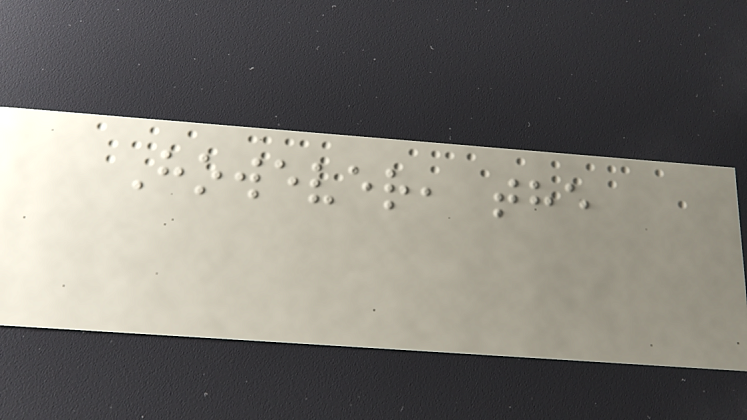However, the
